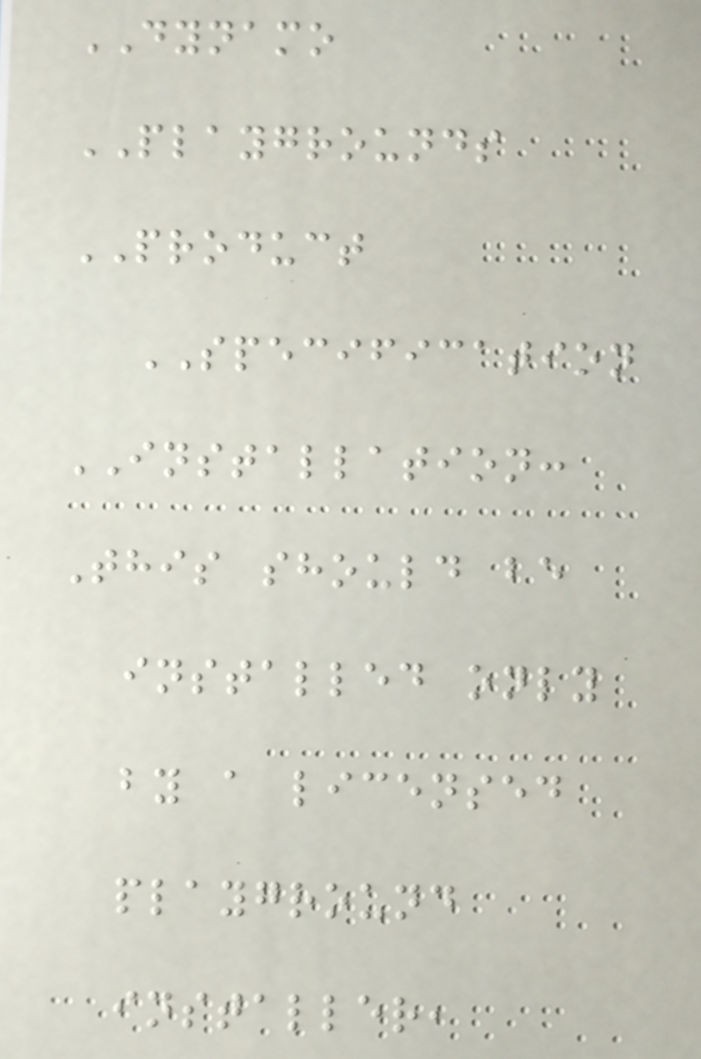DYNAMO
PLAYGROUNDS
PRODUCT
SPECIFICATION
INSTALLATION:
This should be
installed only
by a licensed
playground
installer,
